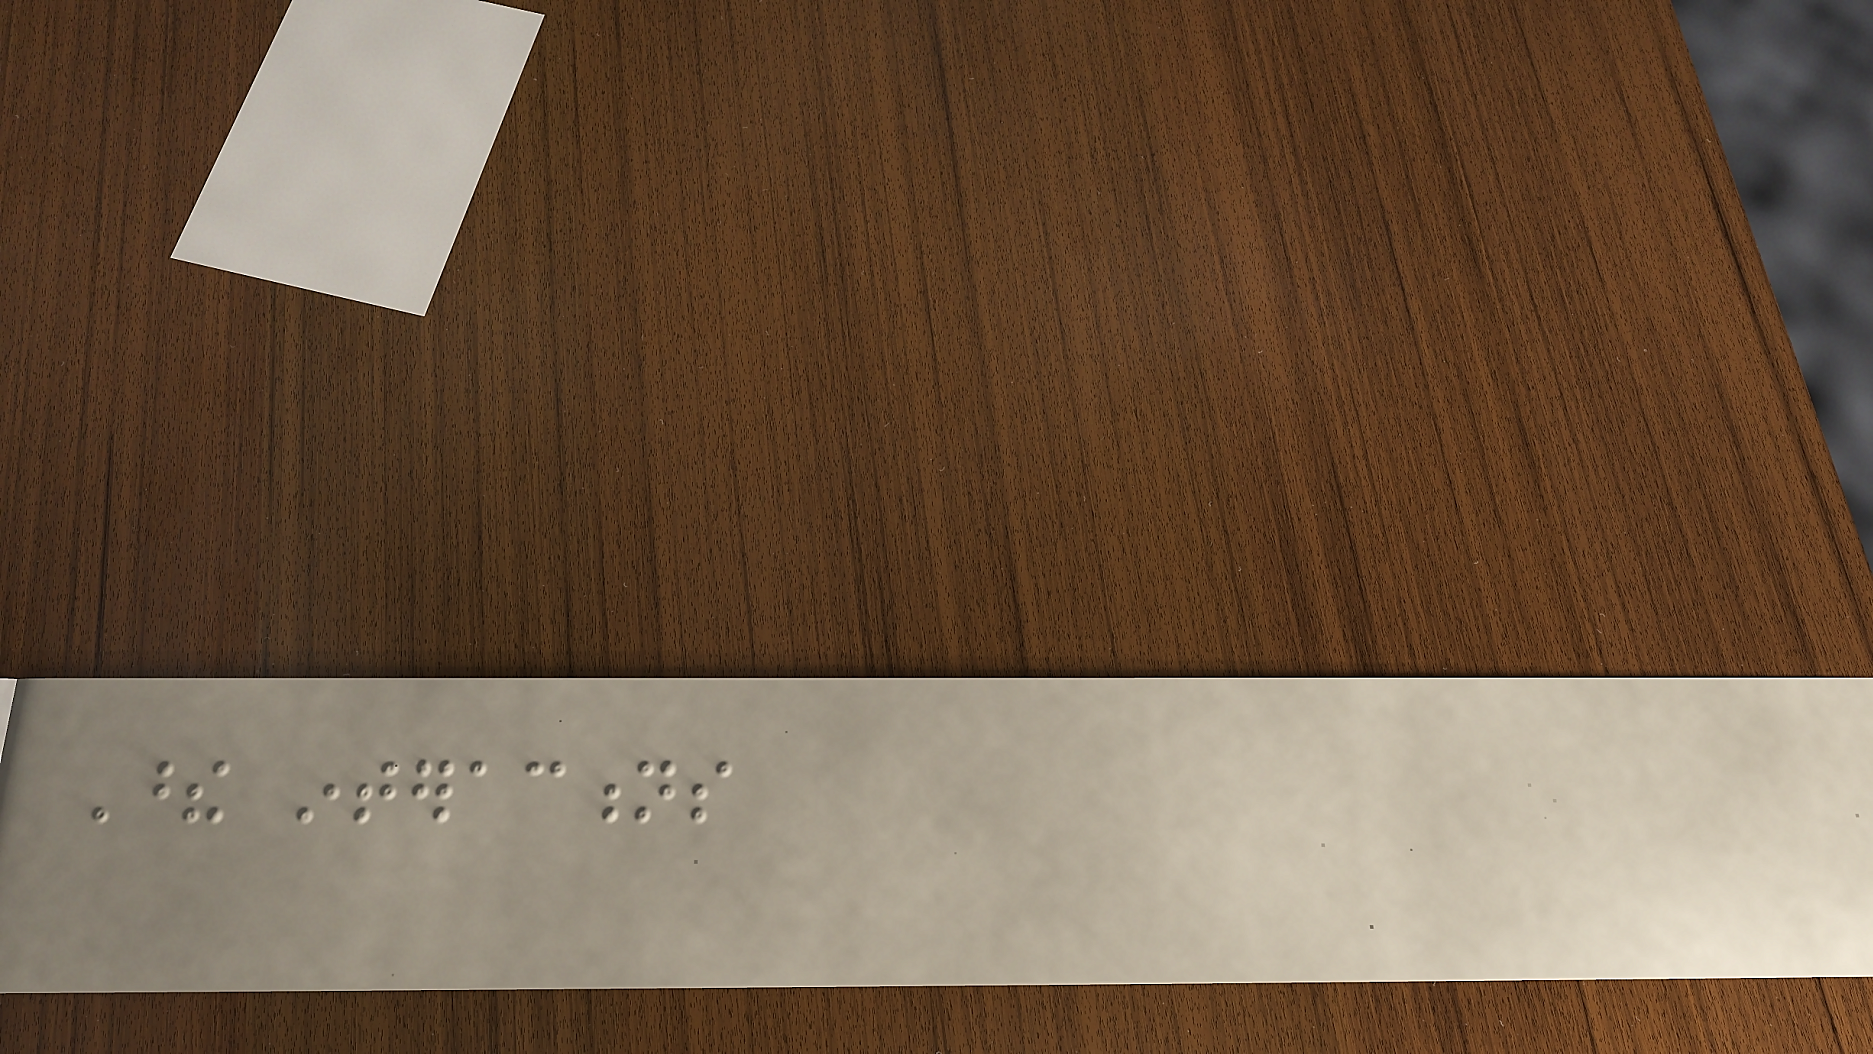These interactions
